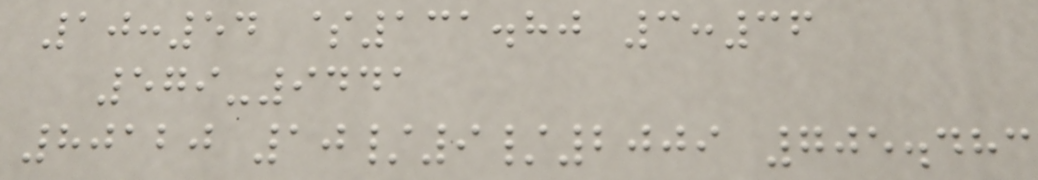10:54 $131.80 3:36
579-9441
80120 10/9/2009 705.483
